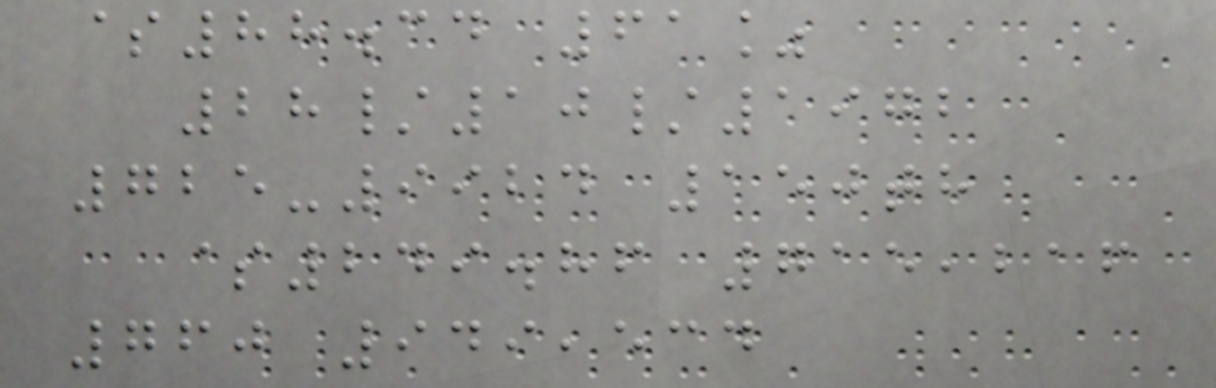$88.34 61%
28/10/1972
725-9924 150th
$249.86 715,216
760 949,534
